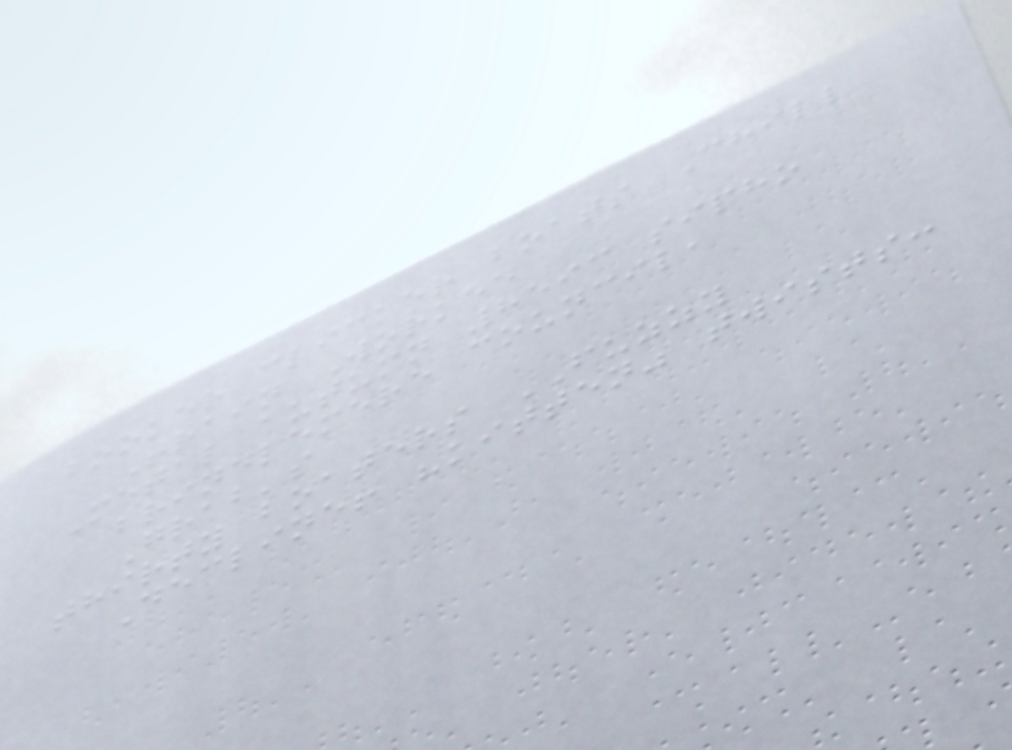booker clicker boats Chill
Train Worked
Metal autumn 8593 sipho
brindlemere council,
Grab's
thirty boaters FUZZY
Decline! "kitten" twists:
